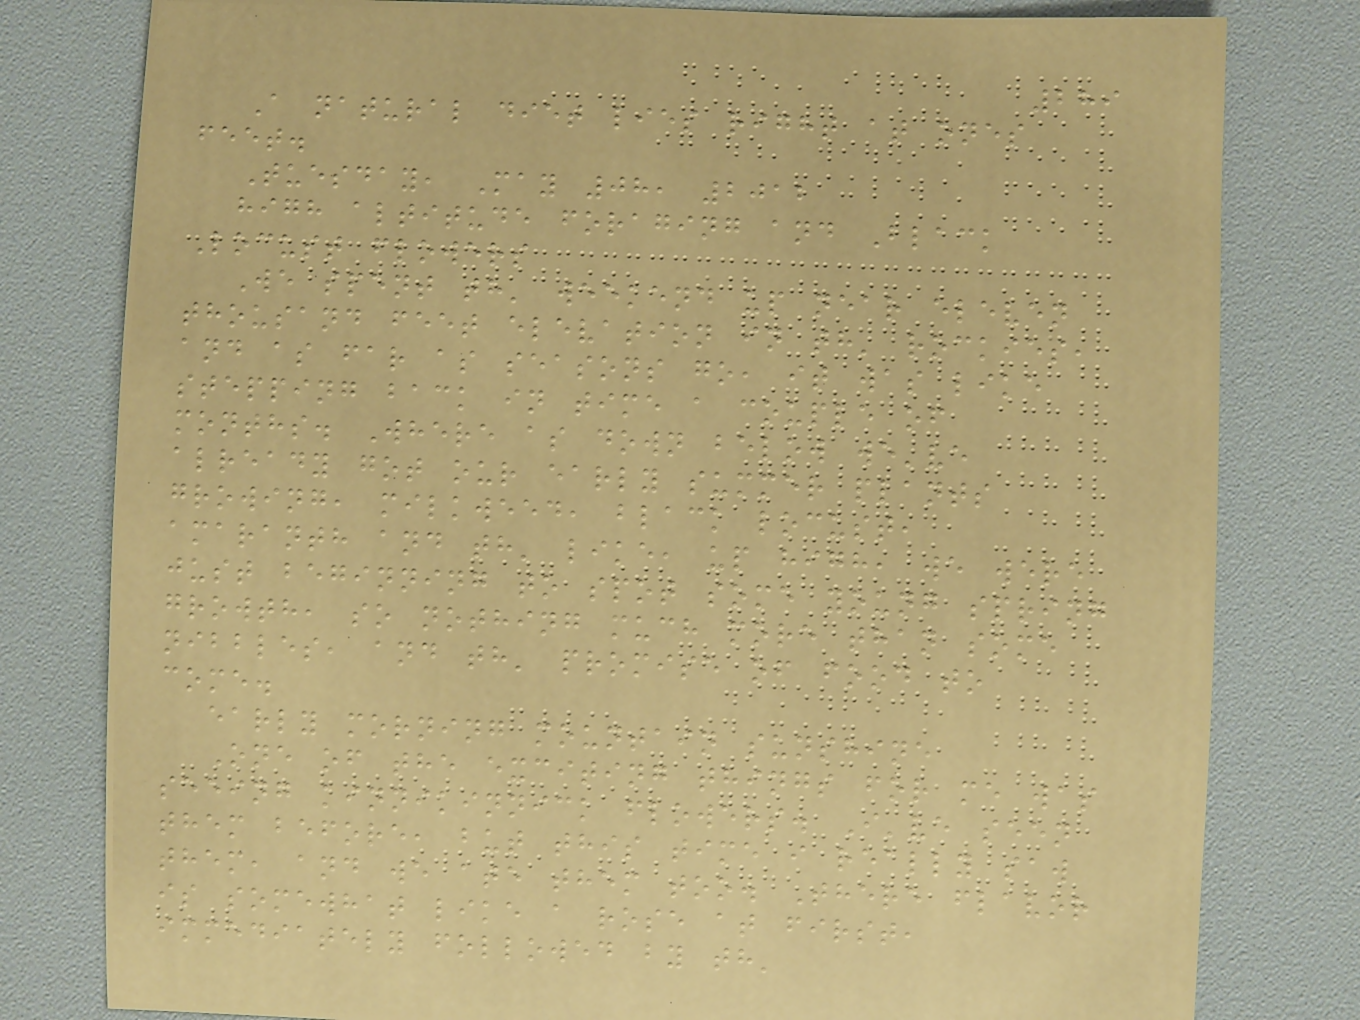289
A natural diet lies right at ones
feet.
Tuesday, May 08, 2012
high altitude foraging and Black
Locust flowers
We spent th' weekend up near eleven
thousand feet elevation in th' rockies,
and as far as seasons go, it was like
stepping back in time a couple of
months. Where as down below we've
already got our early summer plants
growing, milkweed, black locust,
amaranth and th' like, up high, we were
just beginning to spot some young spring
growth, so nothing much more than some
nibbles, and th' promise of food to
come.
early morning mountain sunshine
One of the exciting things for me was
seeing kinnikinnick flowers. I've seen
them before, but this time i really saw
them, and we ate them too. There flavor
is somewhat like a rose at first,
immediately followed by th'
